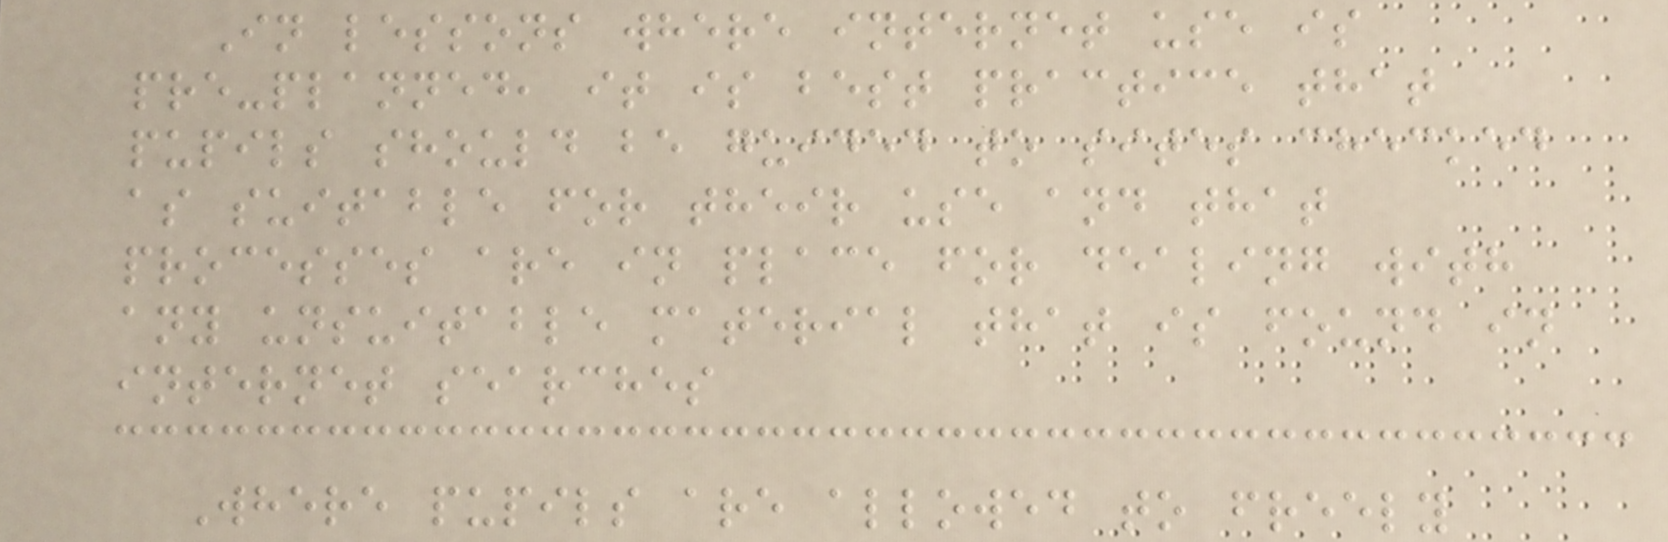In lessons where internet use is
pre-planned, it is best practice that
pupils should be guided to sites checked
as suitable for their use and that
processes are in place for dealing with
any unsuitable material that is found in
internet searches
Where pupils are allowed to freely
